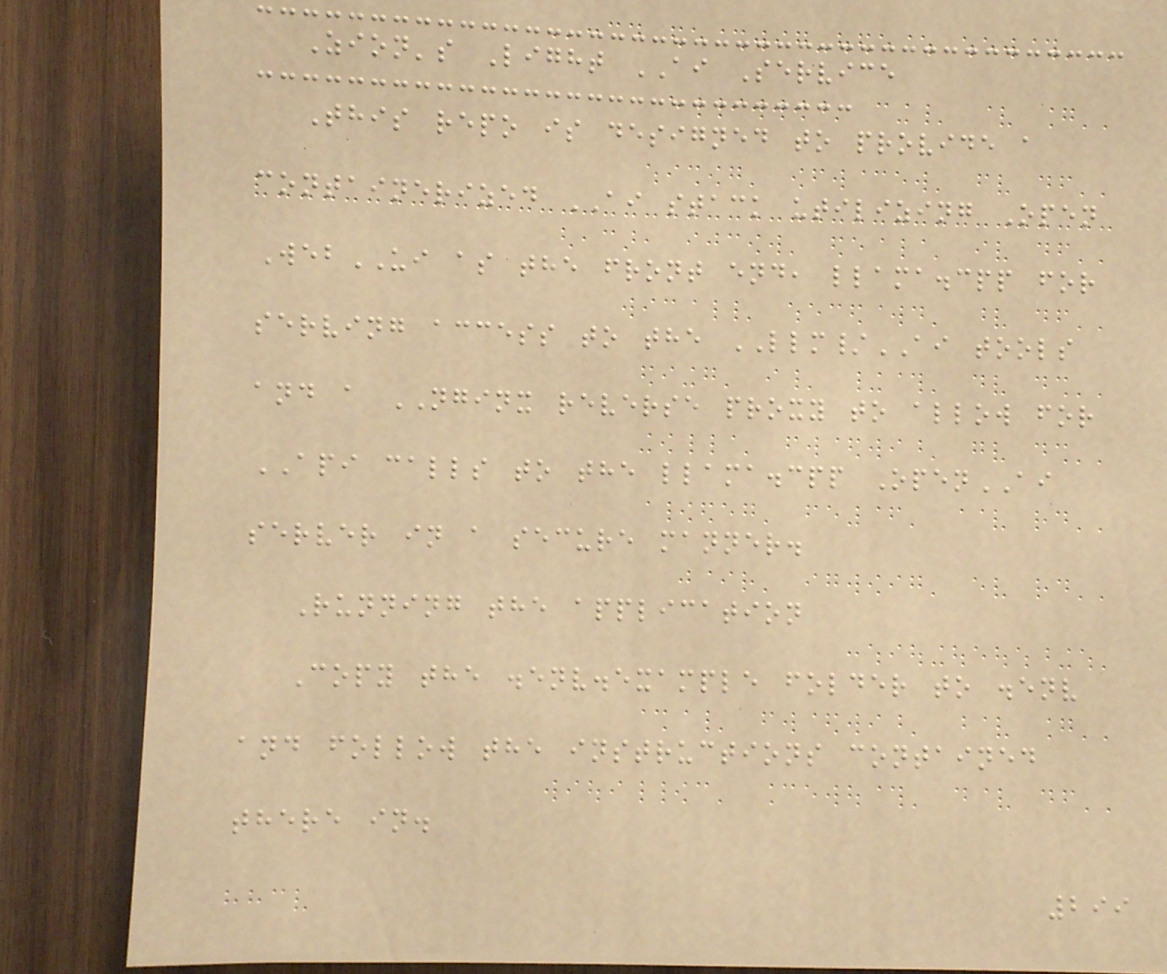Zion's Light AI Service
This repo is designed to provide a
containerized AI stack utilizing Open
WebUI as the front end, llama.cpp for
serving access to the LLM/AI tools
and a NGINX reverse proxy to allow for
API calls to the llama.cpp OpenAI
server in a secure manner.
Running the application
Copy the .env.example folder to .env
and follow the instructions contained
there in.
299
